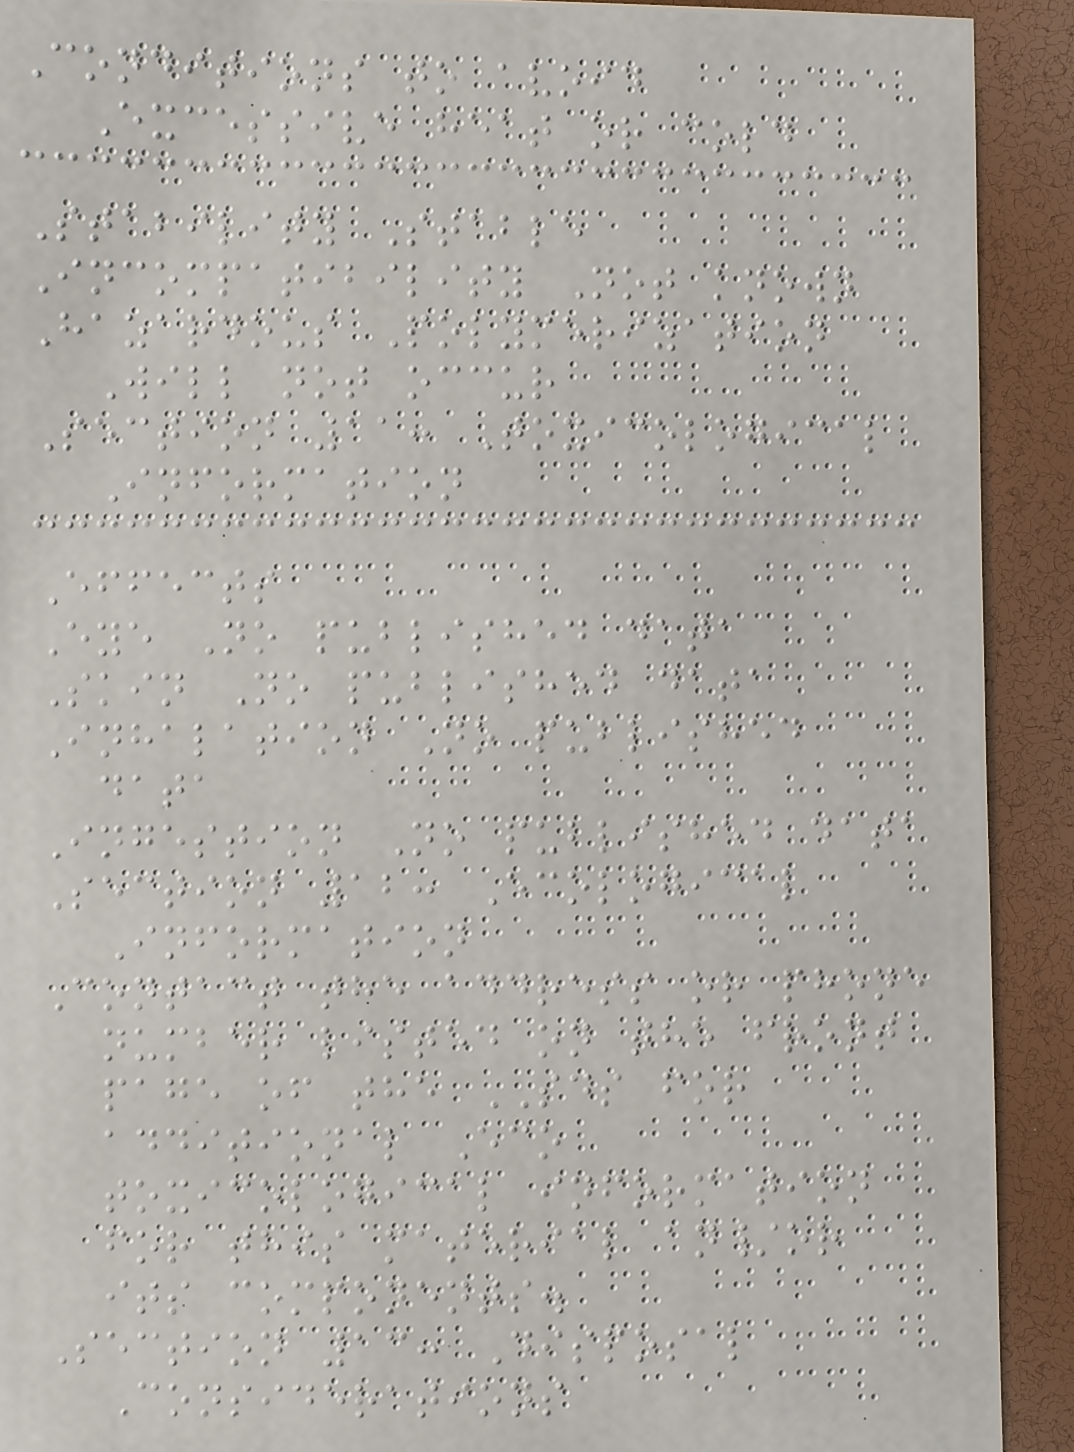Conditions to avoid
Excessive heat or cold
Stability Stable
Incompatibility Not known
Hazardous Polymerization
Will not occur
Section 11: Toxicological
Information
Effects
Eye No published data
Skin No published data
Inhalation No published
data
Ingestion No published data
Section 12: Ecological
Information
Contact the address or phone
number listed on the front
page of the SDS for
additional Eco
toxicological information
for this material an/or
its components.
Section 13: Disposal
Considerations
